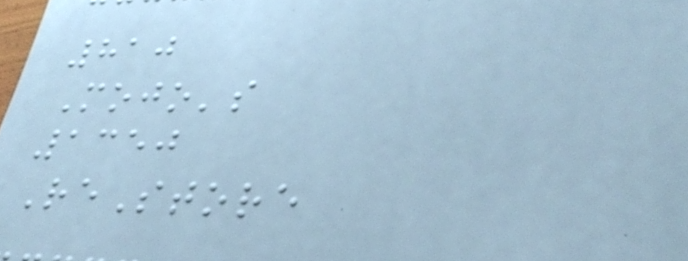810
Mojo's
1350
ReStore
